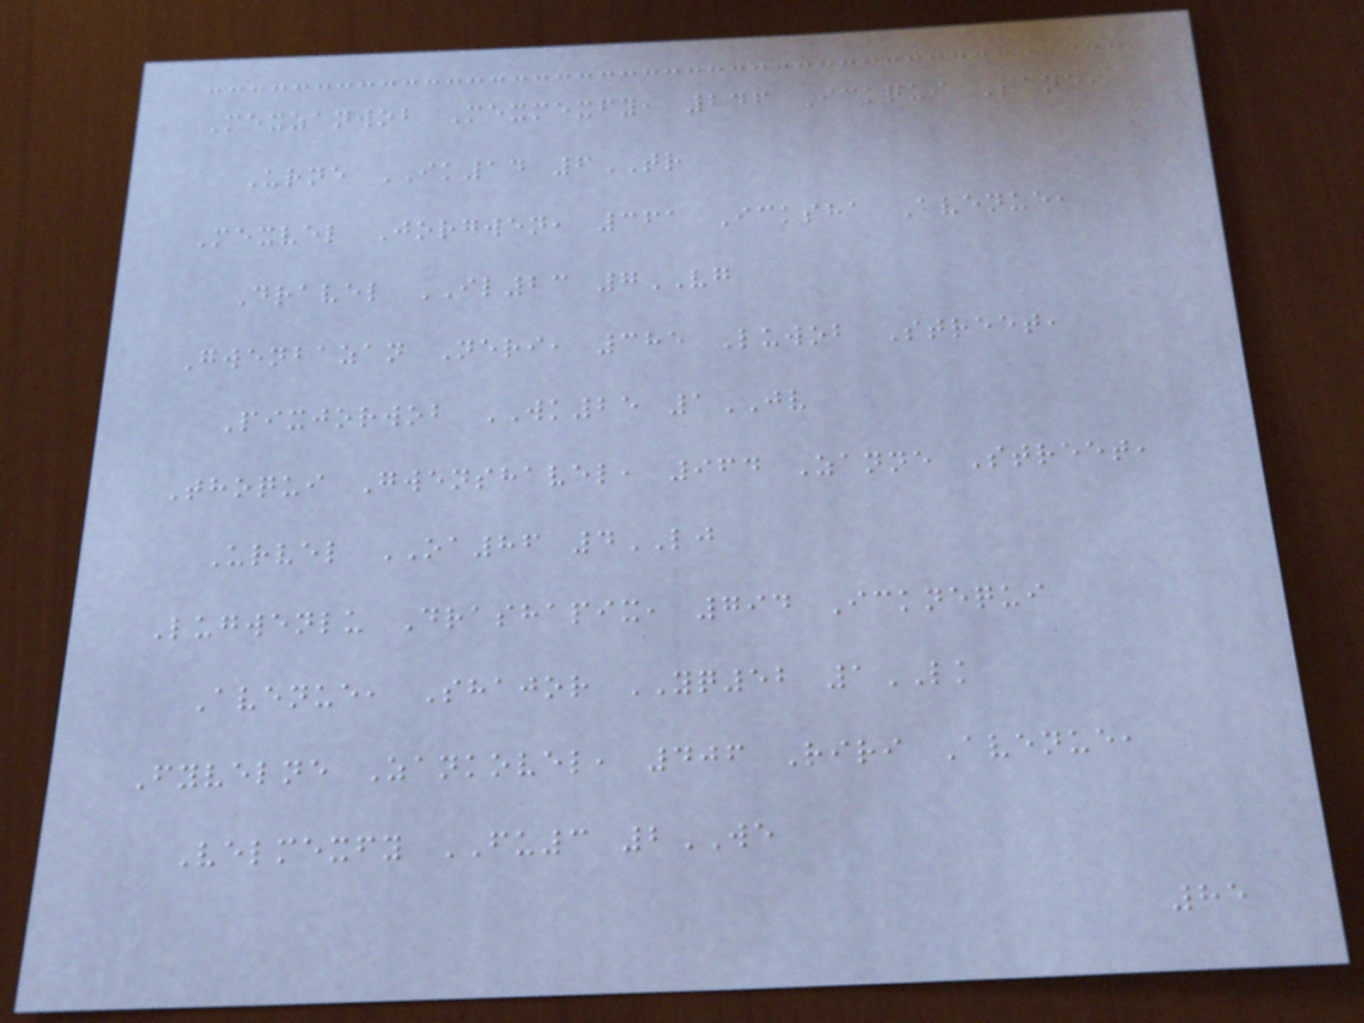Mexzanwob Mexmexfy, 246 Ickqui Lane,
Urne IK14 6TR
Mexvel Jorgwen, 361 Icksha Avenue,
Dravel IL23 7VG
Gwenbazan Neri, 385 Luwob Street,
Pixjorwob WK25 1JV
Thoqui Gwenshavel, 964 Zanne Street,
Urvel OA86 4LJ
Lugwenlu Drashapix, 794 Icknequi
Avenue, Shajor YQ52 1LK
Fyvelne Zankovel, 406 Riri Avenue,
Velmexfy FU3 2WE
85
